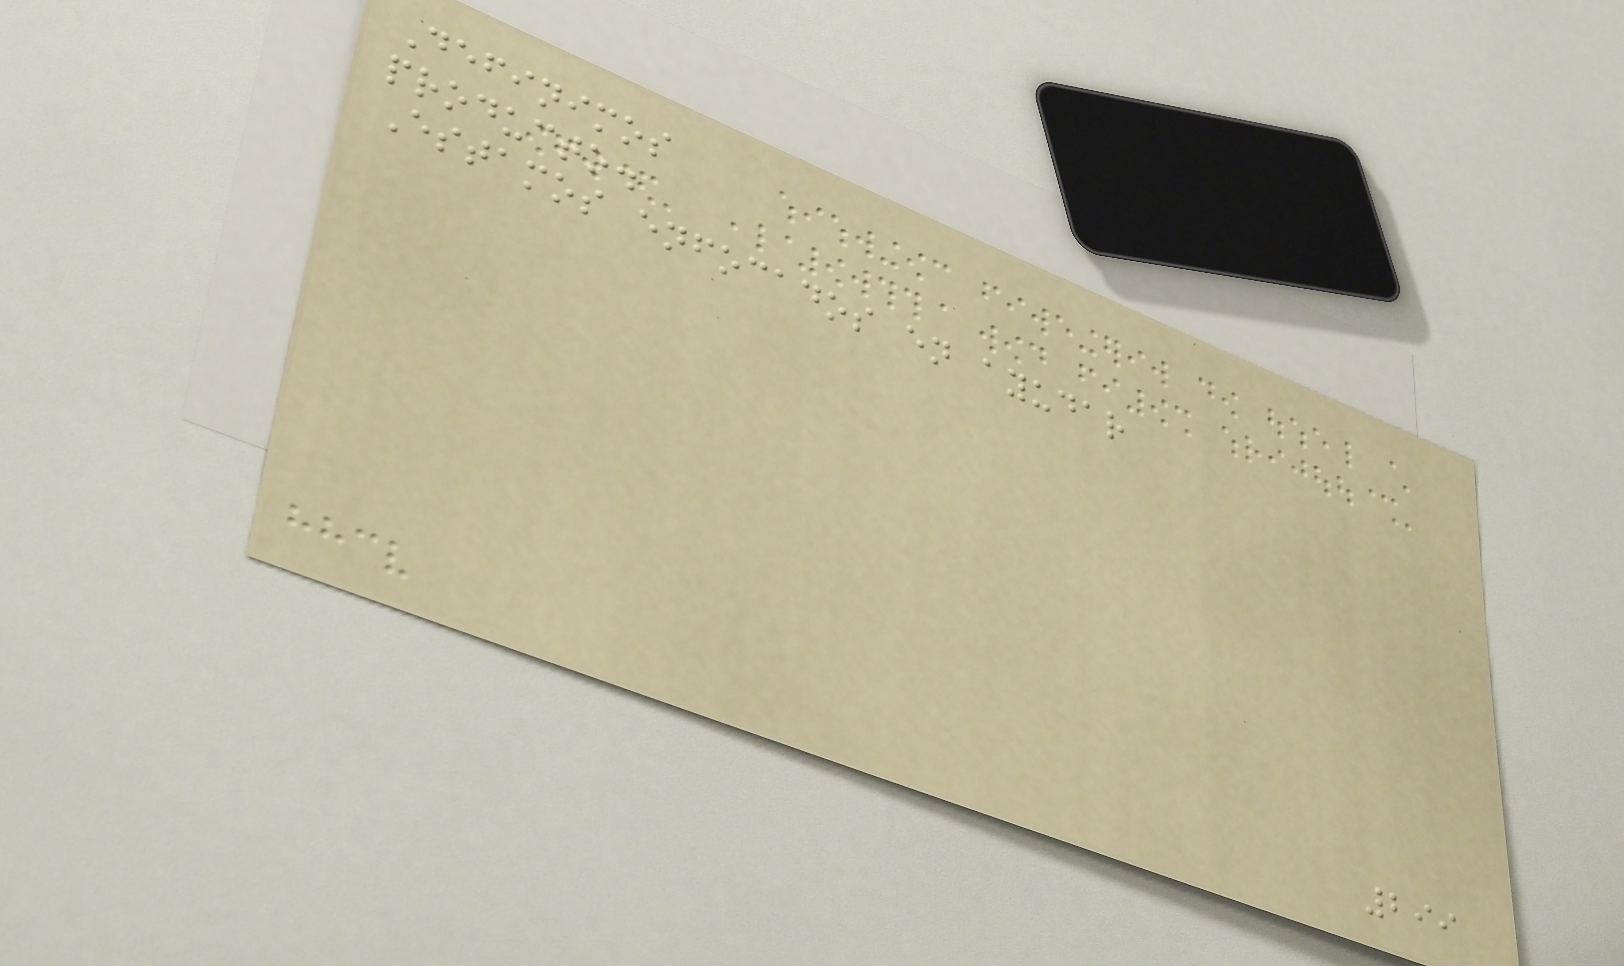Definimos
producto.
Estamos enfocados en ayudar
299
